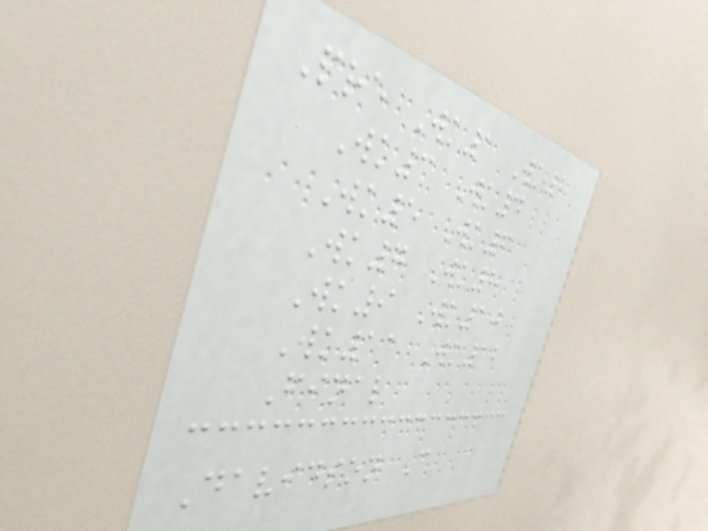Pre Wk1 Wk2
Wk3 Wk4
Wk5 Wk6
Wk7 Wk8
Wk9 Wk10
Wk11 Wk12
Final
Davidson C
